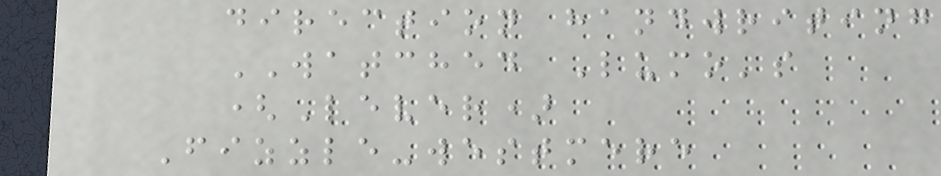direction handwriting
WATCHED Lumo's
(Lever)
Fizzle-westmere
